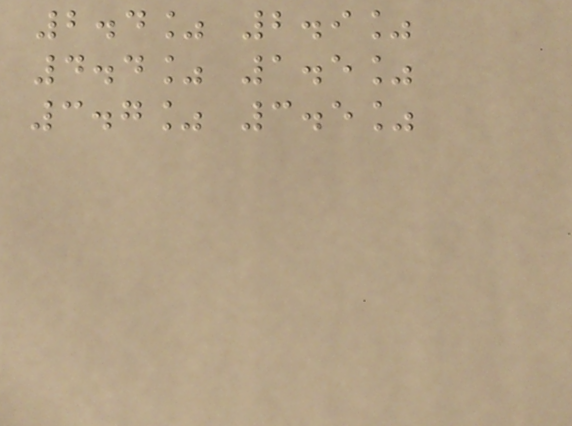2.4% 2.9%
4.4% 1.5%
3.7% 3.5%
